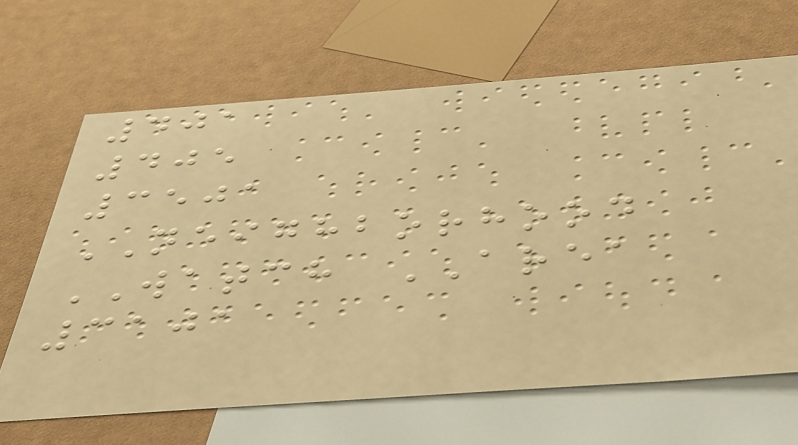401
405
3501
NEIGHBORHOOD
WATCH AREA
3101
